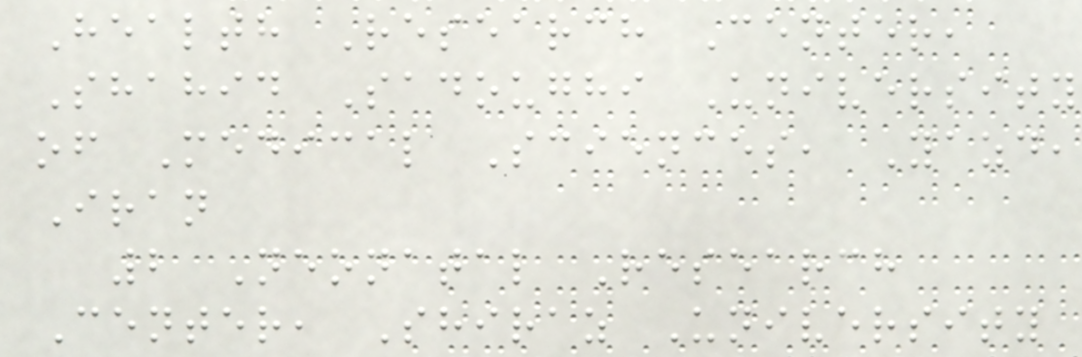Health Research Center,
Shahid Sadoughi University
of Medical Sciences, Yazd,
Iran
2 Neonatal Research
Center, Shiraz University
